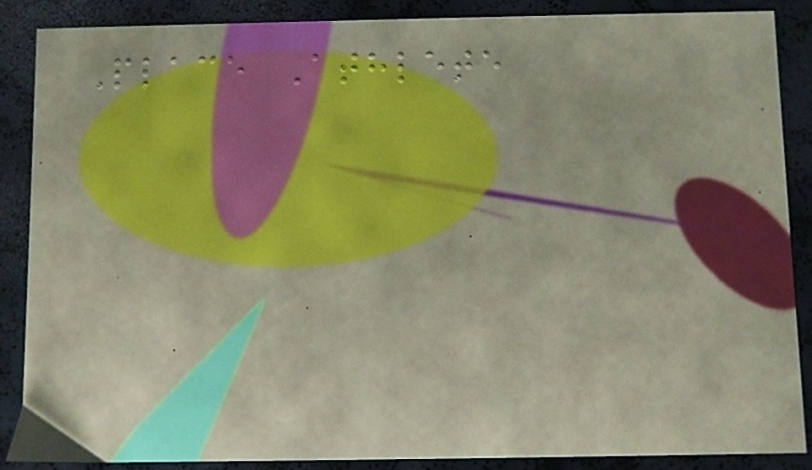Place Athlete
